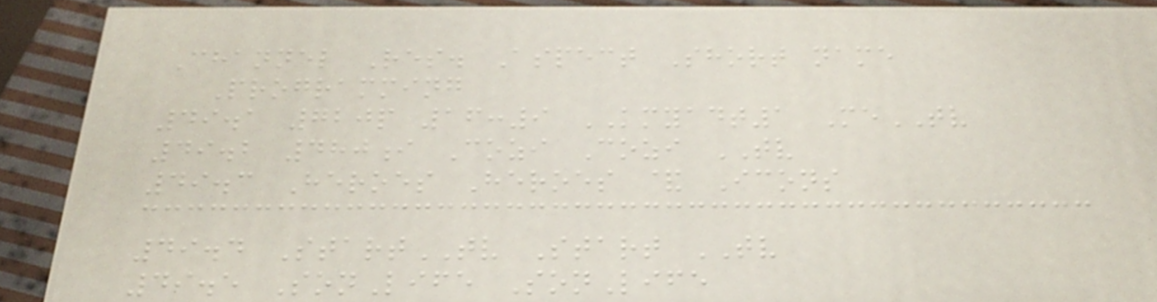Channel Res. Aspect Short name
Programming
49.1 720p 16:9 KMYADT1 MeTV
49.2 480i Cozi Cozi TV
49.3 Heroes Heroes & Icons
49.4 StartTV Start TV
49.5 SonLife SonLife
